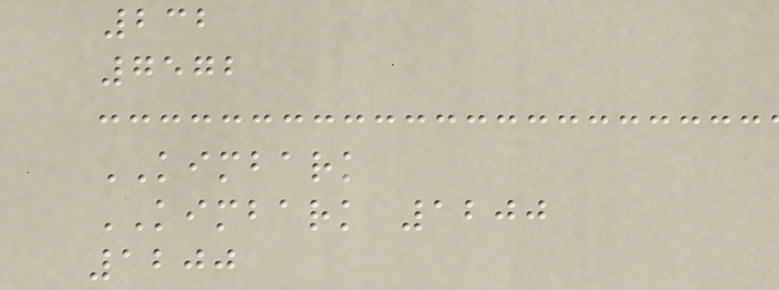232
7572
KIMBARK
KIMBARK 1200
1200
